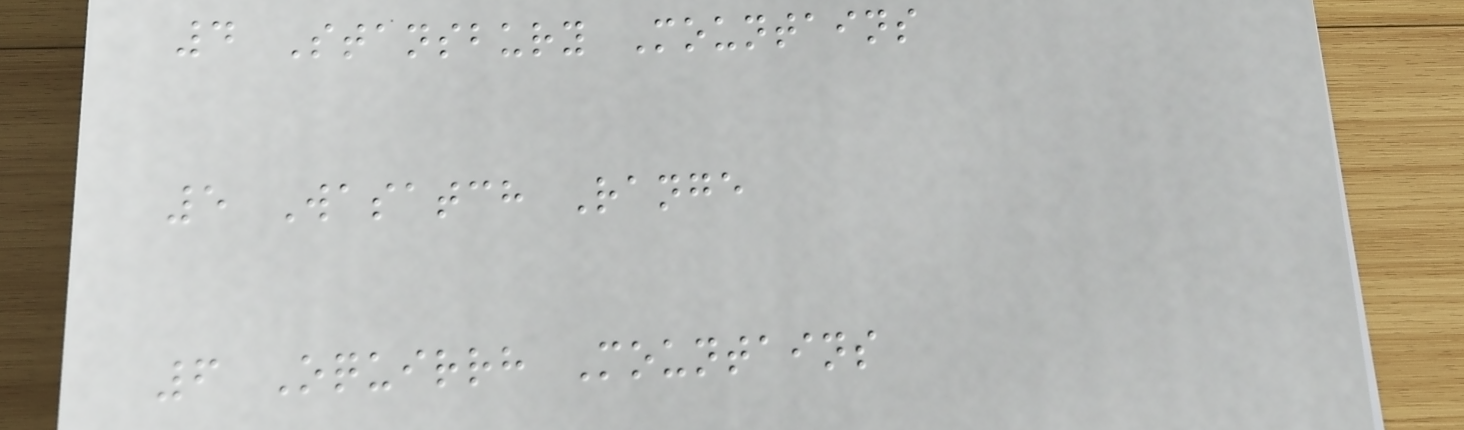4 Stansbury Mountains
5 Wasatch Range
6 Oquirrh Mountains
